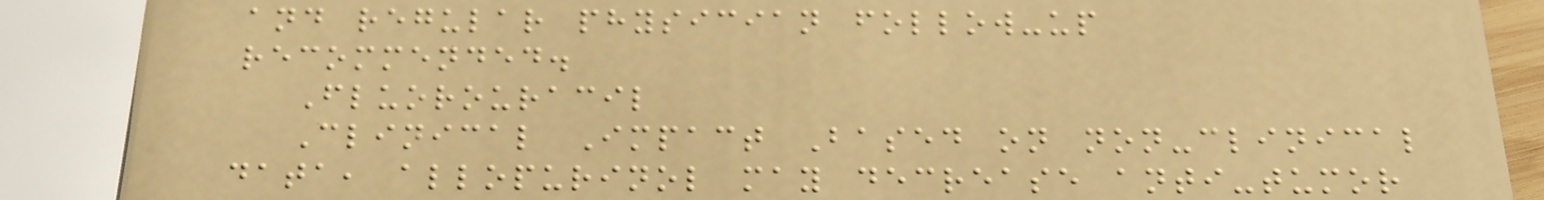and regular physician follow-up
recommended.
Fluorouracil
Clinical Impact Based on non-clinical
data, allopurinol may decrease anti-tumor
